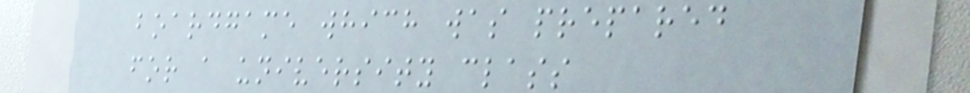boardgame which was prepared
for a university class
